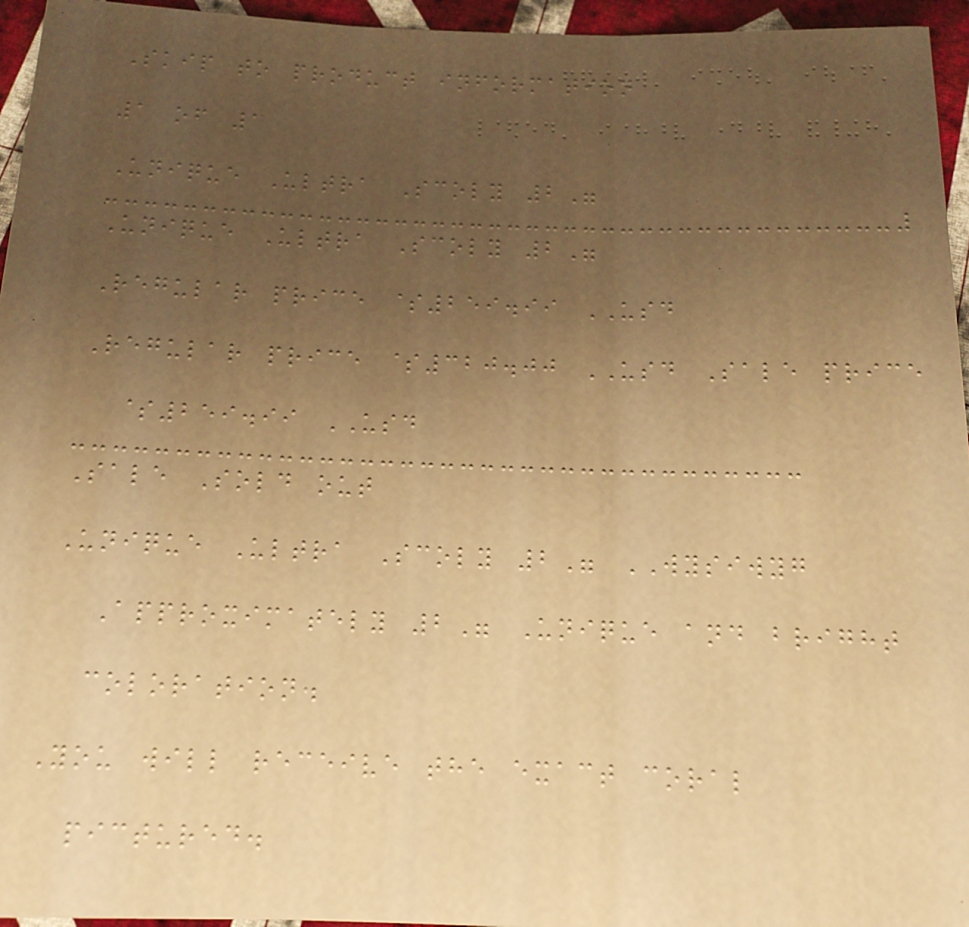Skip to product information
1 of 1
Unique Ultra Scoly 2"
Unique Ultra Scoly 2"
Regular price $259.99 USD
Regular price $320.00 USD Sale price
$259.99 USD
Sale Sold out
Unique Ultra Scoly 2" WYSIWYG
Approximately 2" Unique and bright
coloration.
You will receive the exact coral
pictured.
